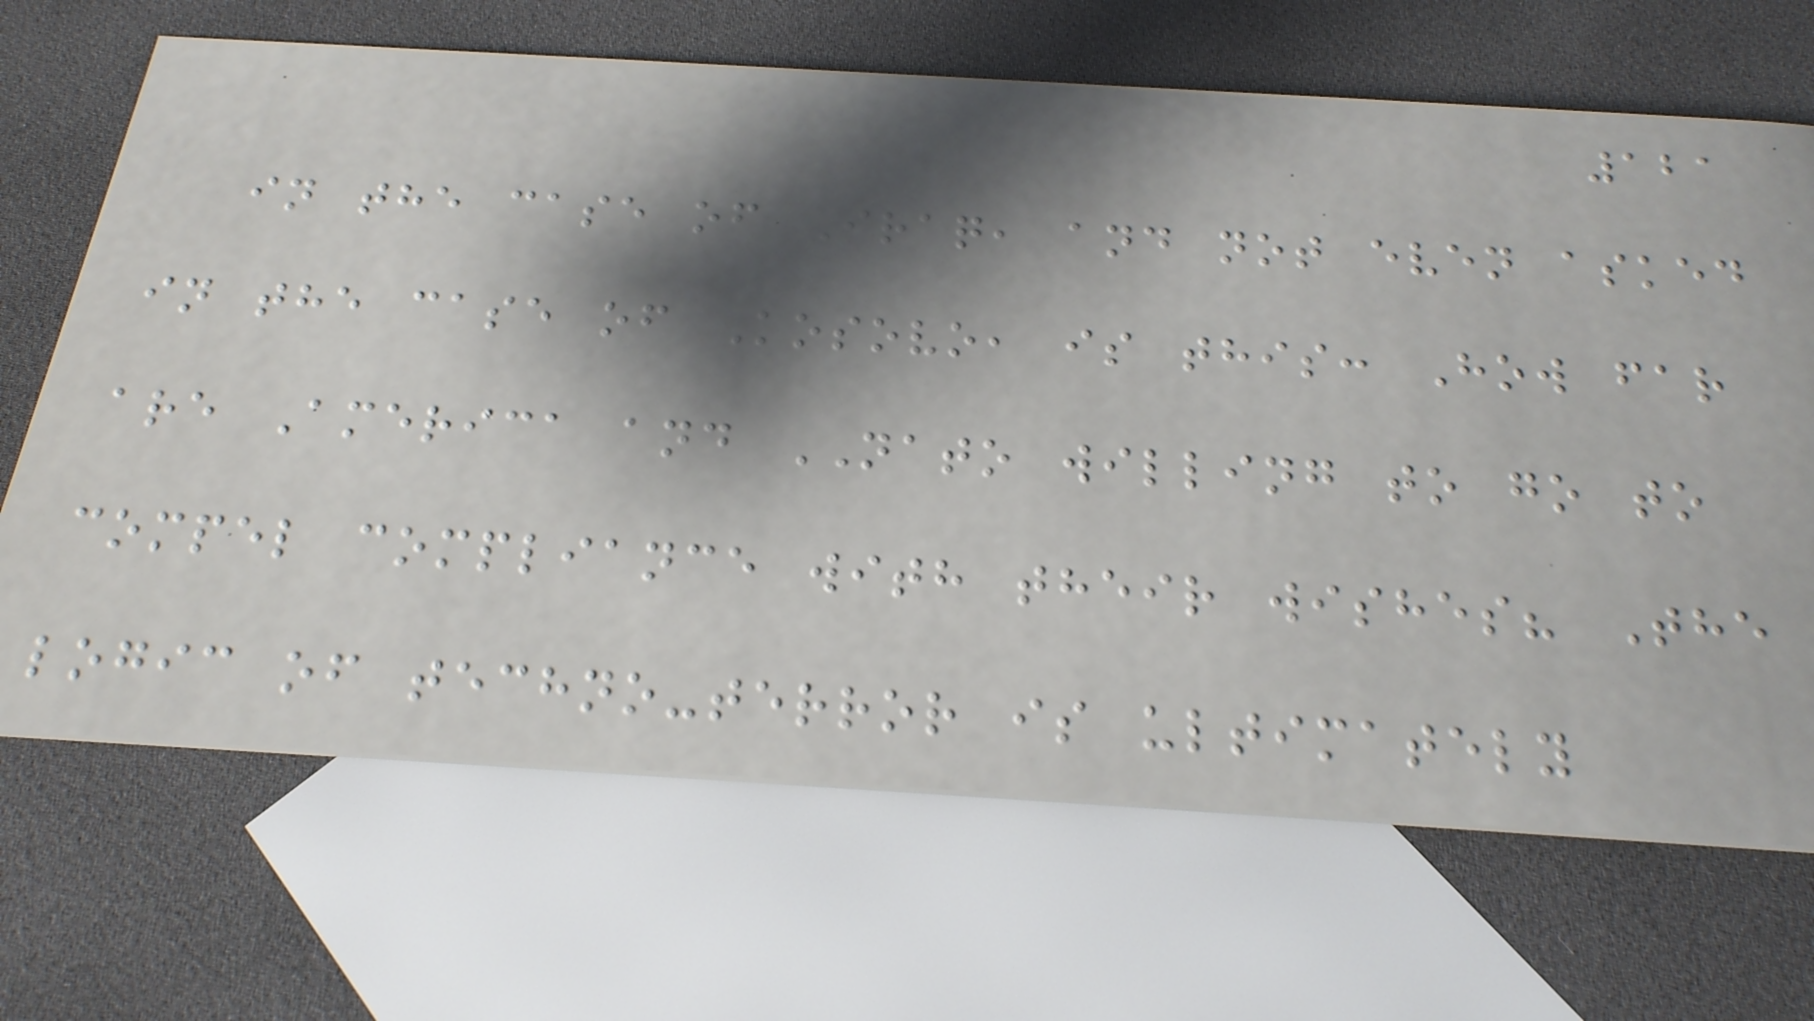121
in the case of Iraq, and not even asked
in the case of Kosovo, is this: How far
are America and NATO willing to go to
compel compliance with their wishes? The
logic of techno-terror is ultimately
